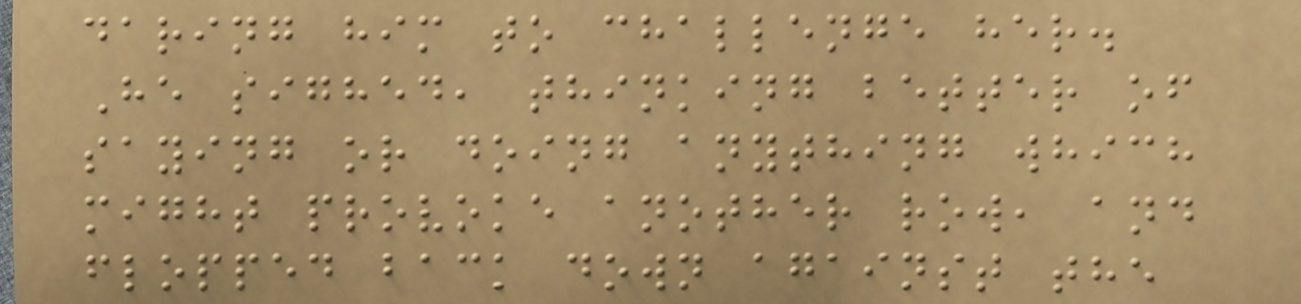daring him to challenge her.
He sighed, thinking better of
saying or doing anything which
might provoke another row, and
flopped back down against the
